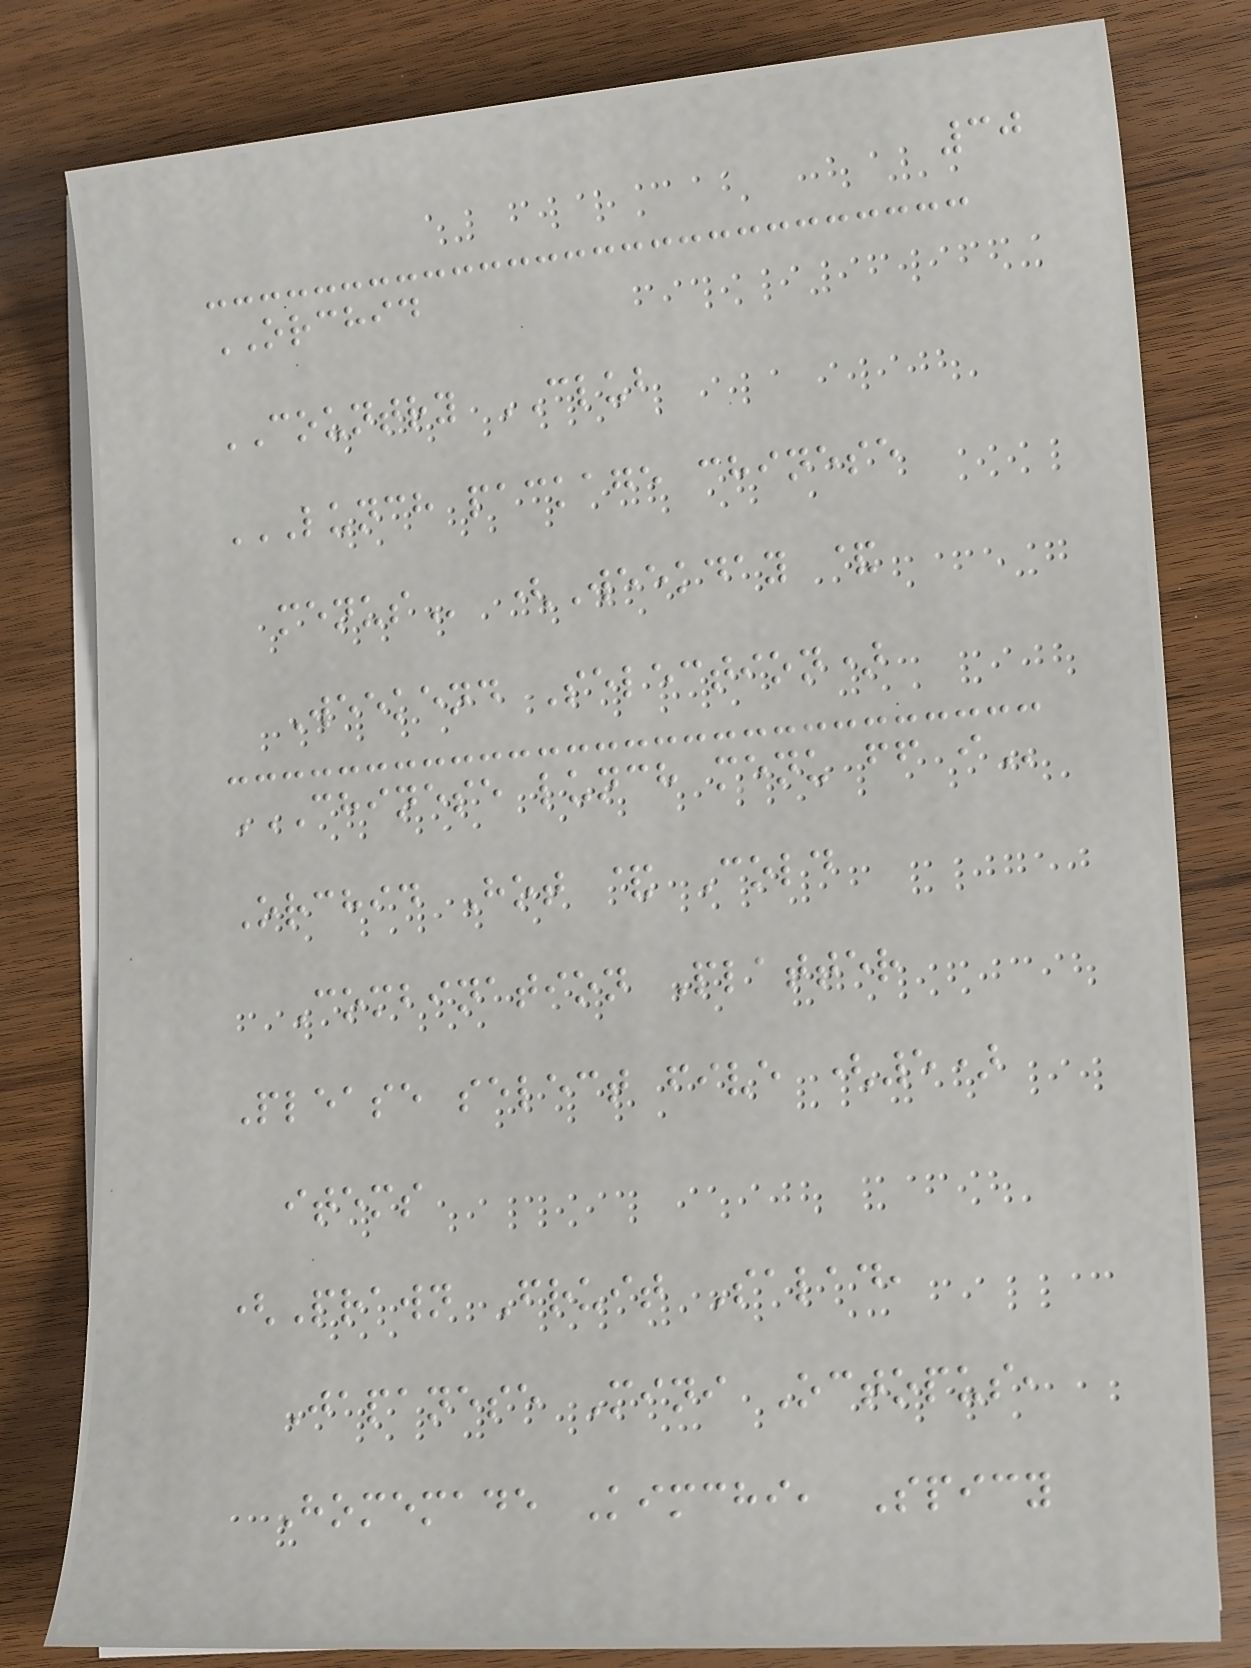30
ORCHID
COUNTRY CLUB
LUNCH PACKAGE CHINESE
MENUS (Weekday &
Weekend Selection)
CHINESE LUNCH MENU FF I
Orchid Hot & Cold
Combination Platter
Please select five (5)
items
(Prawn Fruit Salad,
Japanese Mini Octopus,
Homemade Kimchi, Spicy
